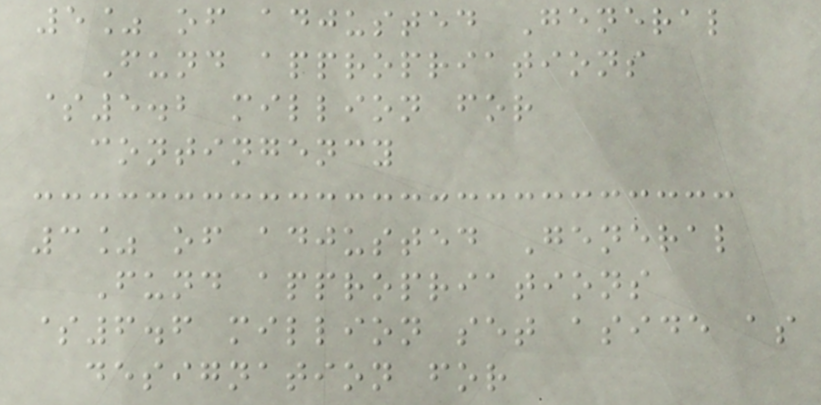5% of adjusted General
Fund appropriations
$5.2 million for
contingency
3% of adjusted General
Fund appropriations
$6.6 million set aside as
designation for
